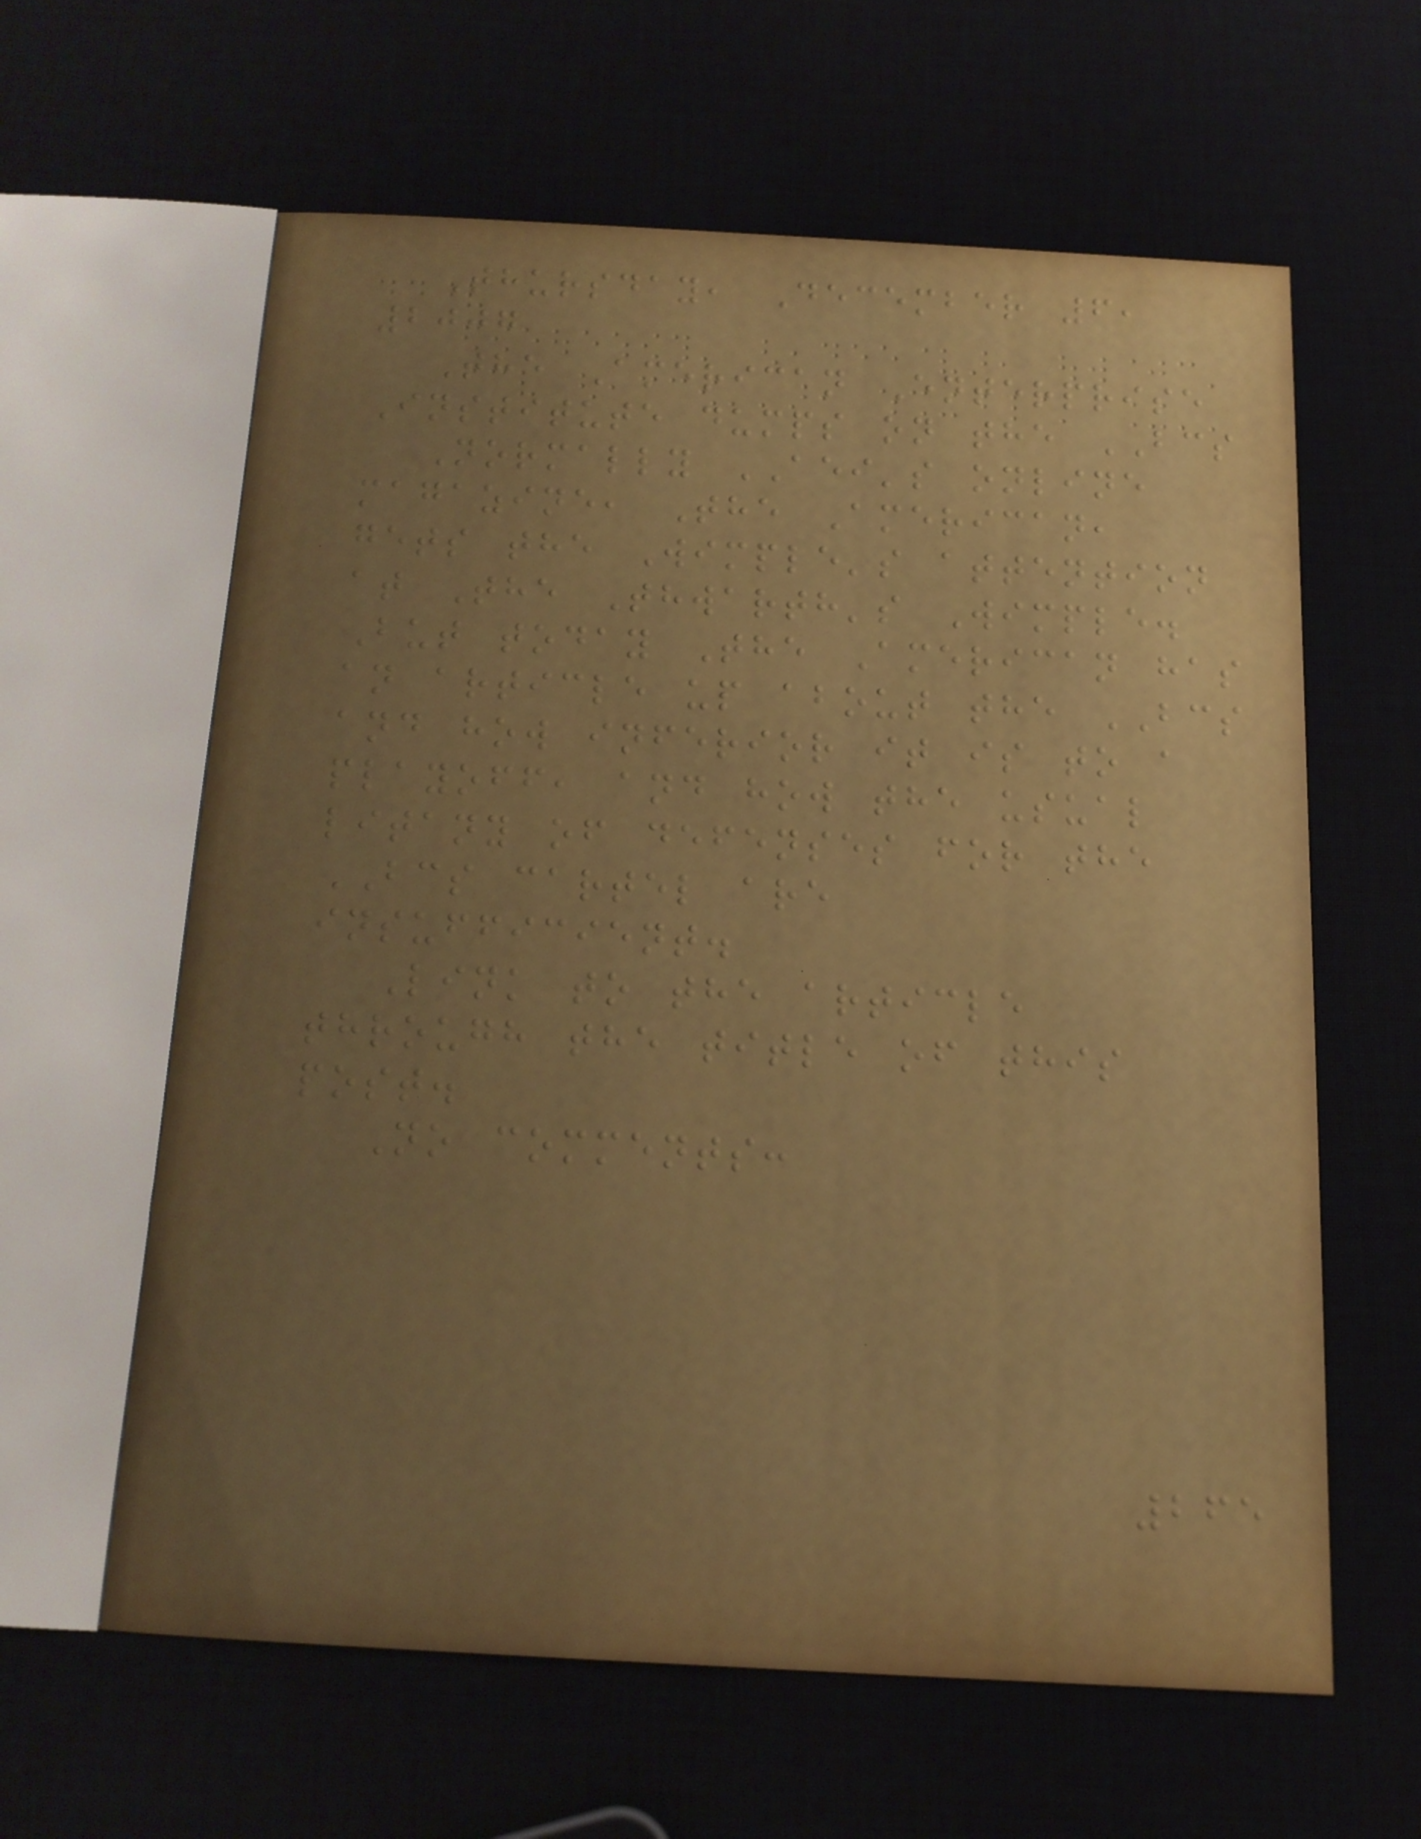Thursday, December 6,
2007
The American Enterprise
Institute dumps on the BCS
Normally AEI's online
magazine, The American,
gets the Wimple's attention
at The Thwarth's Wimple.
But today The American has
an article up about the BCS
and how inferior it is to a
playoff, and how the usual
litany of defenses for the
BCS cartel are
insufficient.
Link to the article
through the title of this
post.
No comments:
265
